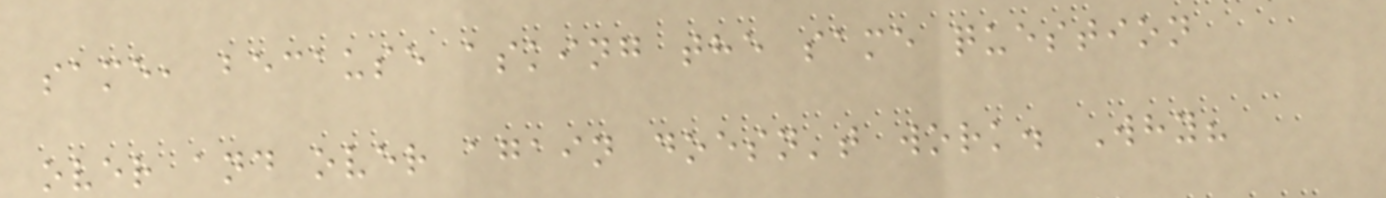same, because asking the same question
over and over again doesn't work. Why?
